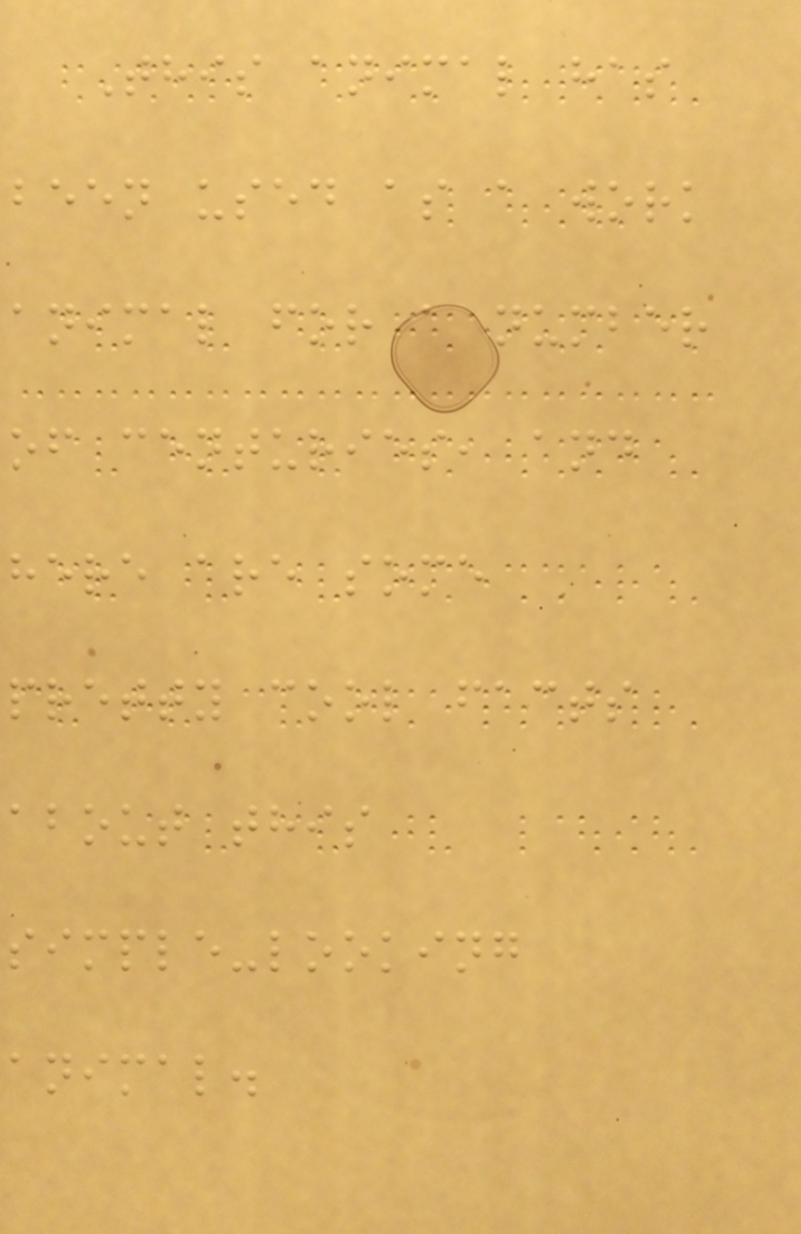This animal has
been used as a work
animal for a number
of centuries, and
here are some
pretty cool facts
about this
simple-looking
animal.
